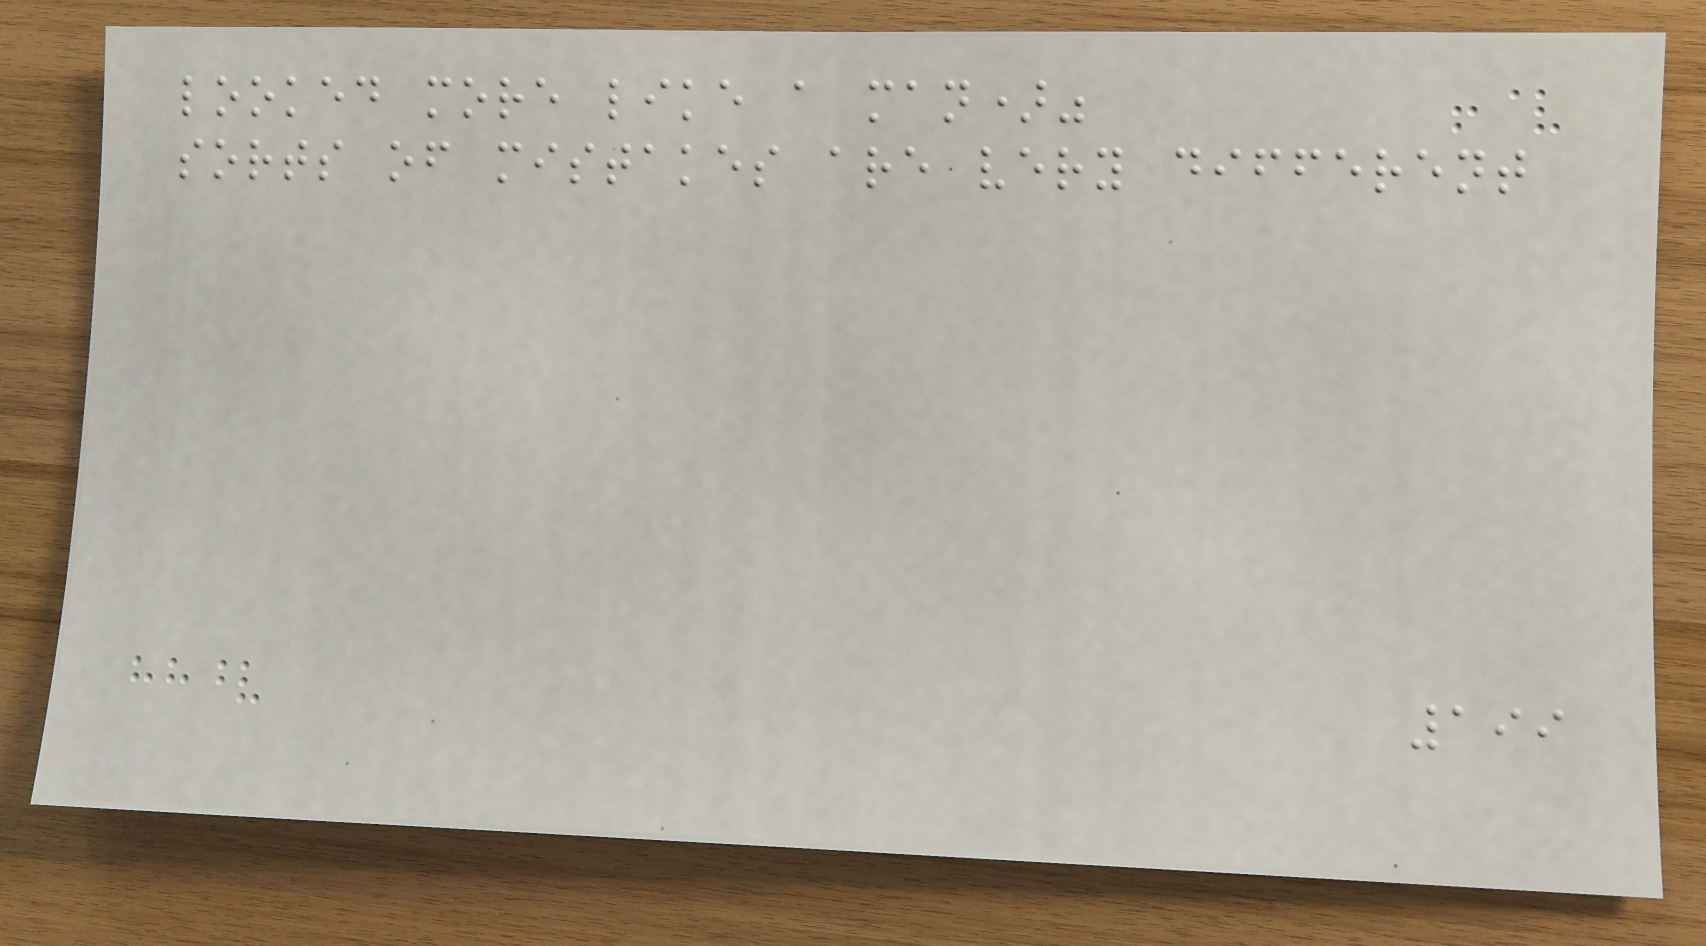looked more like a man)"
sorts of mistakes are very different
199
